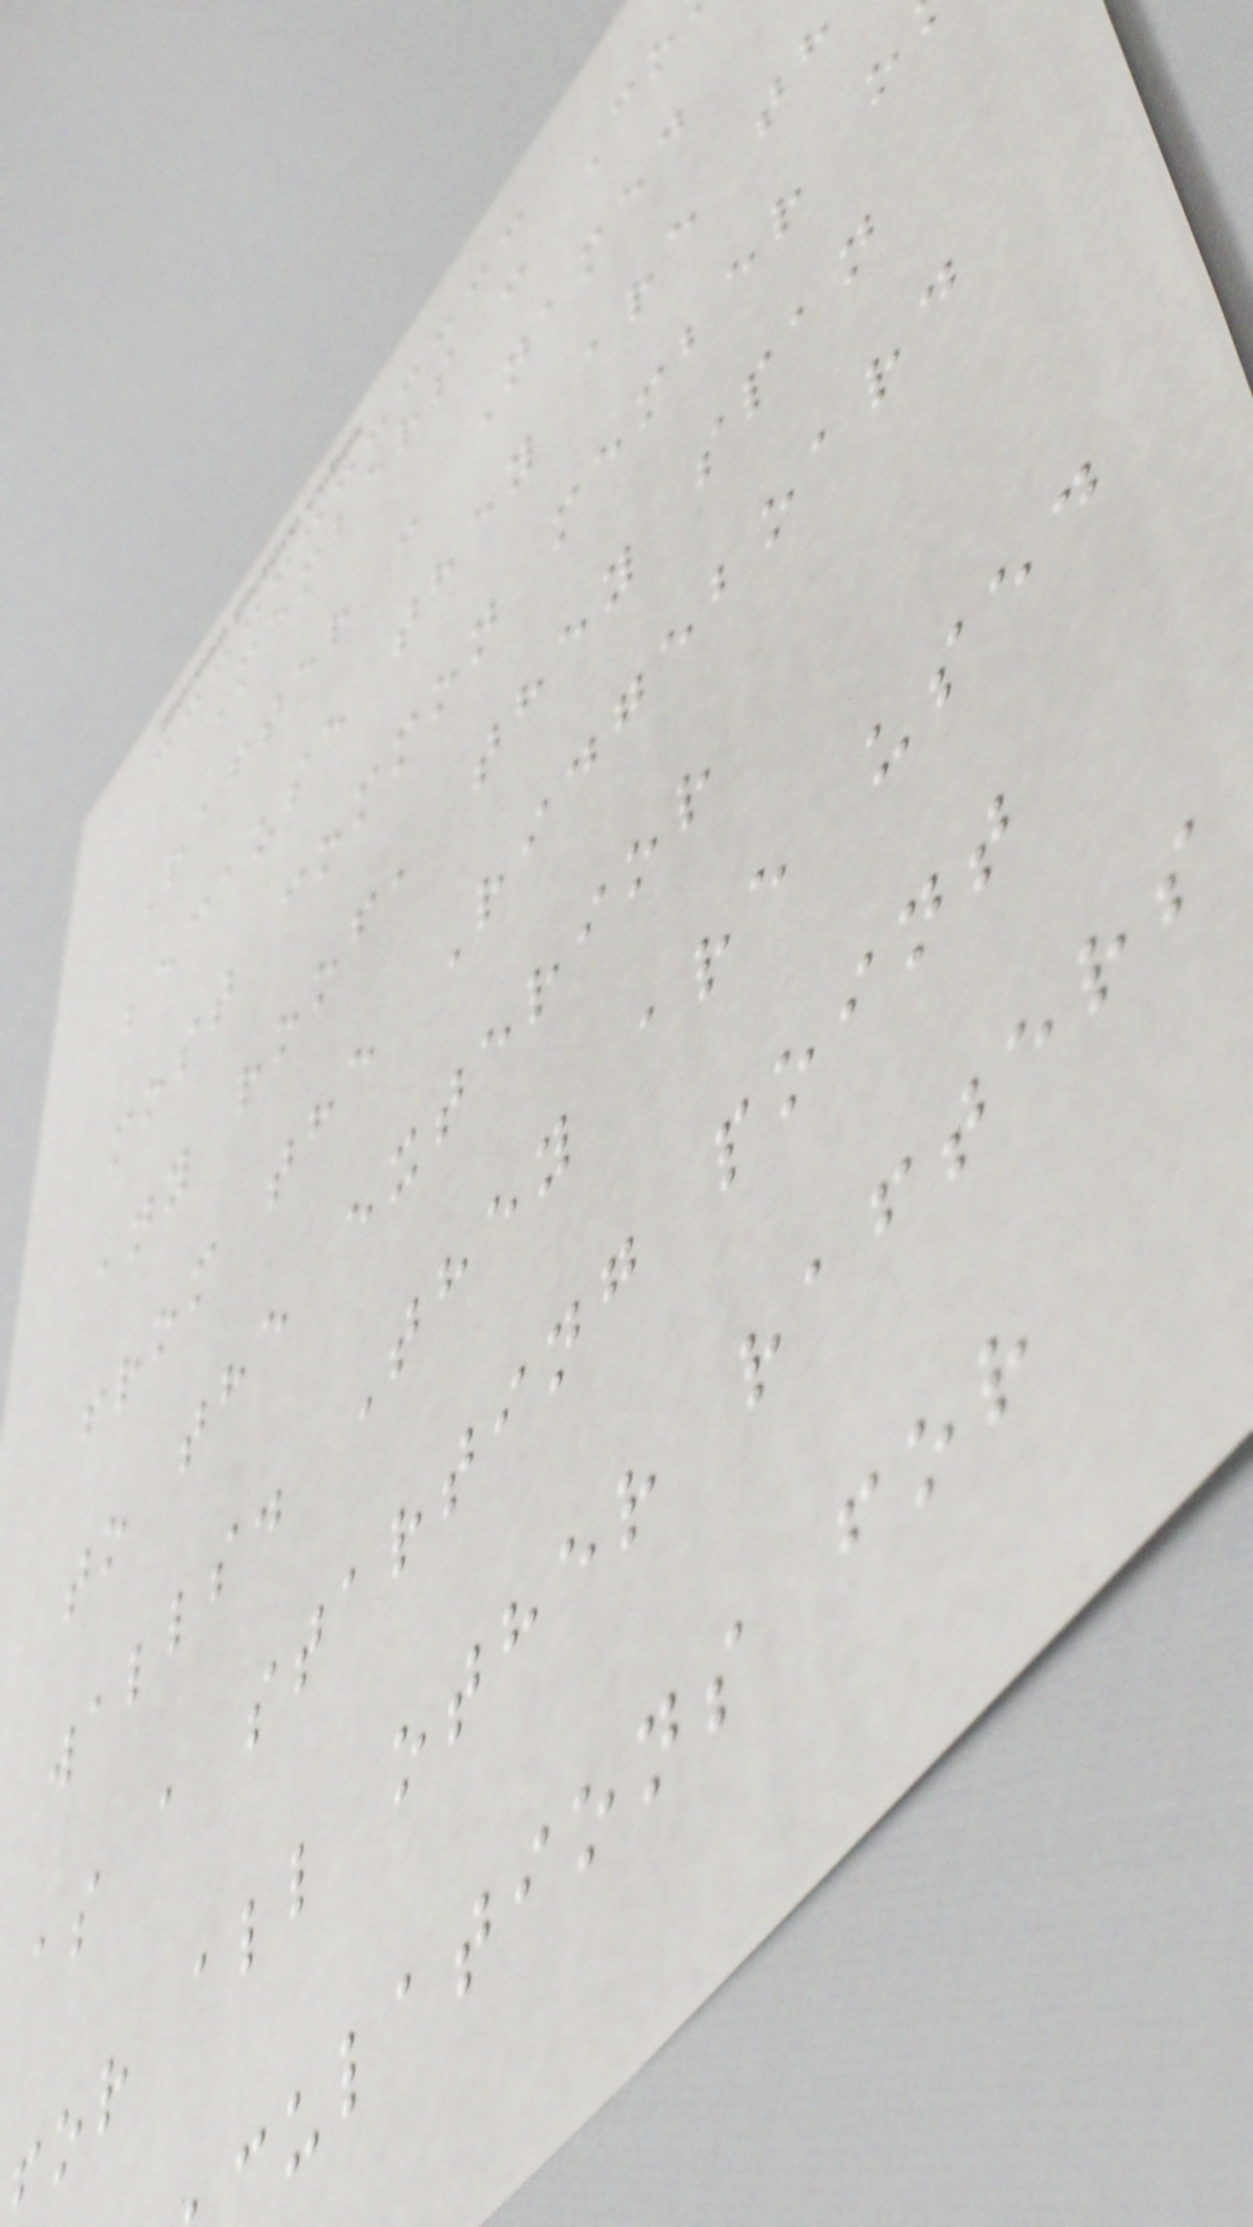Members - Co
Rafter - Named
because they are th
most common member o
any roof, they span
from the Ridgeboard
to the exterior
walls. They are used
as a starting point
or all other rafters
ulations for
